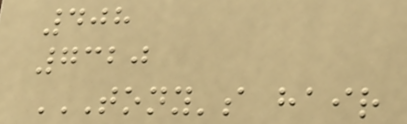408
7320
TONY'S HAIR
